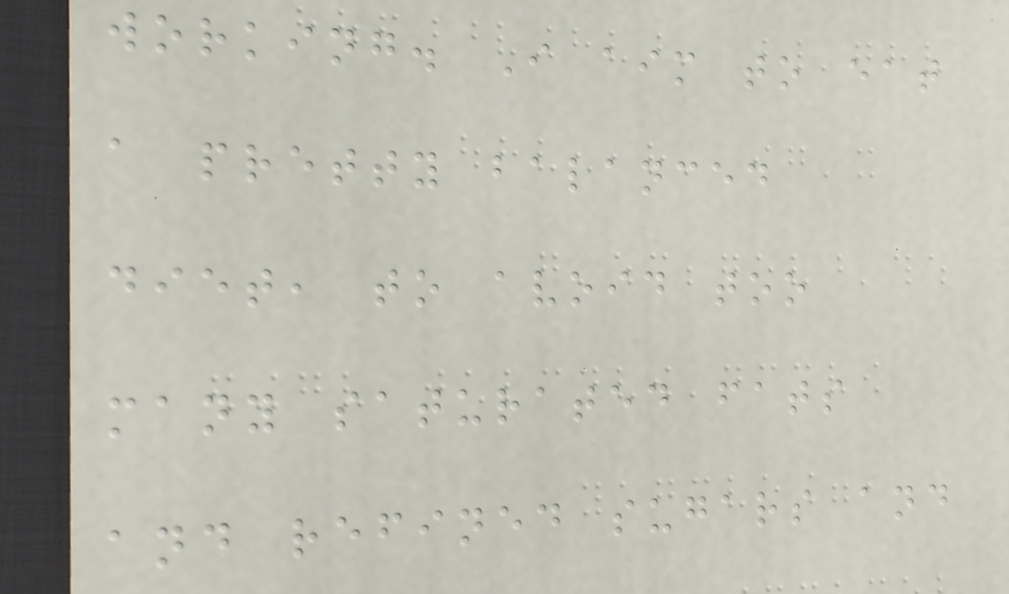working. I aim to eat
a pretty balanced
diet, to avoid too
many saturated fats
and refined sugars and
